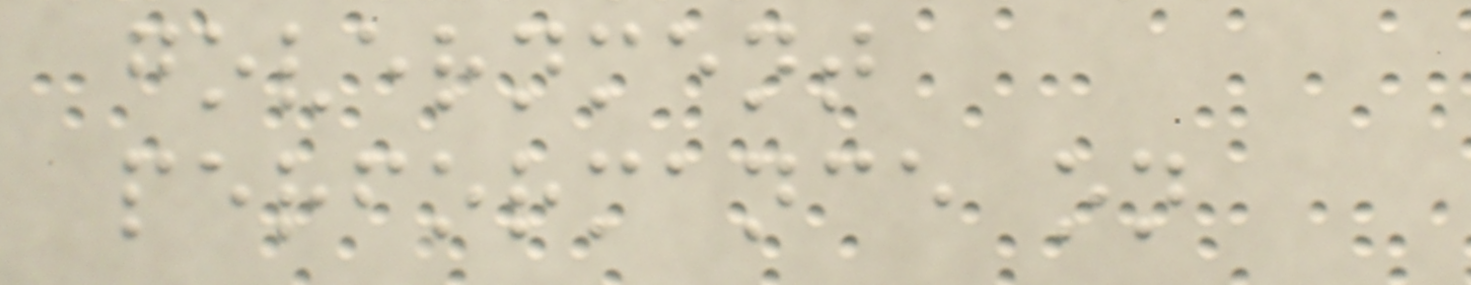government
performance on
